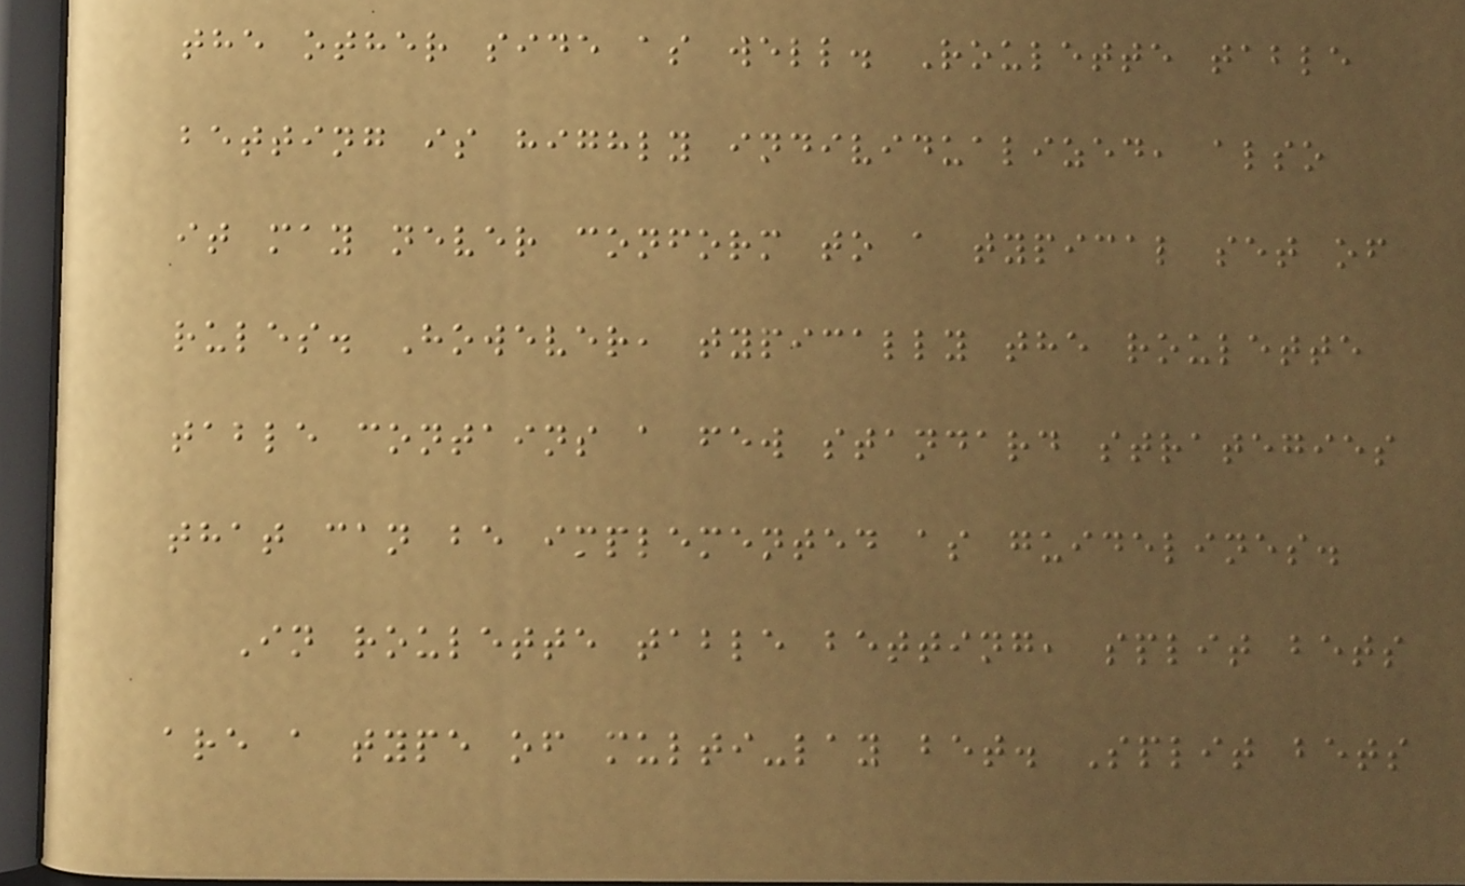the other side as well. Roulette table
betting is highly individualized, also
it may never conform to a typical set of
rules. However, typically the roulette
table contains a few standard strategies
that can be implemented as guidelines.
In roulette table betting, split bets
are a type of multi-lay bet. Split bets
